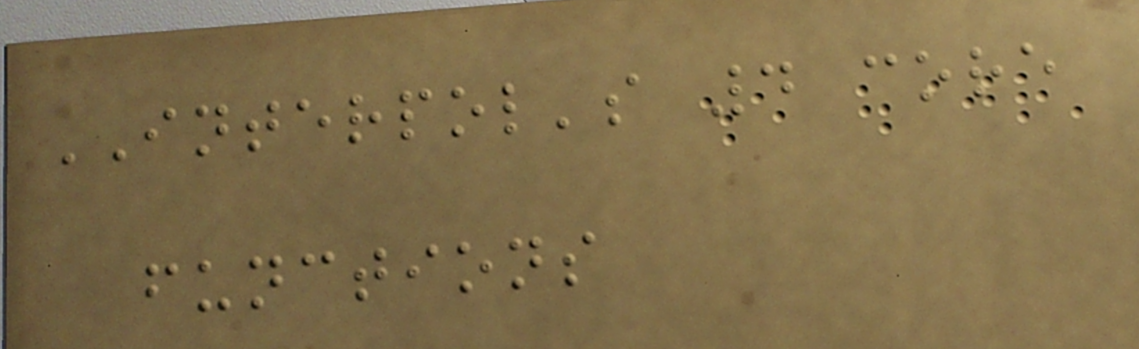INTERPOL's 4 core
functions
